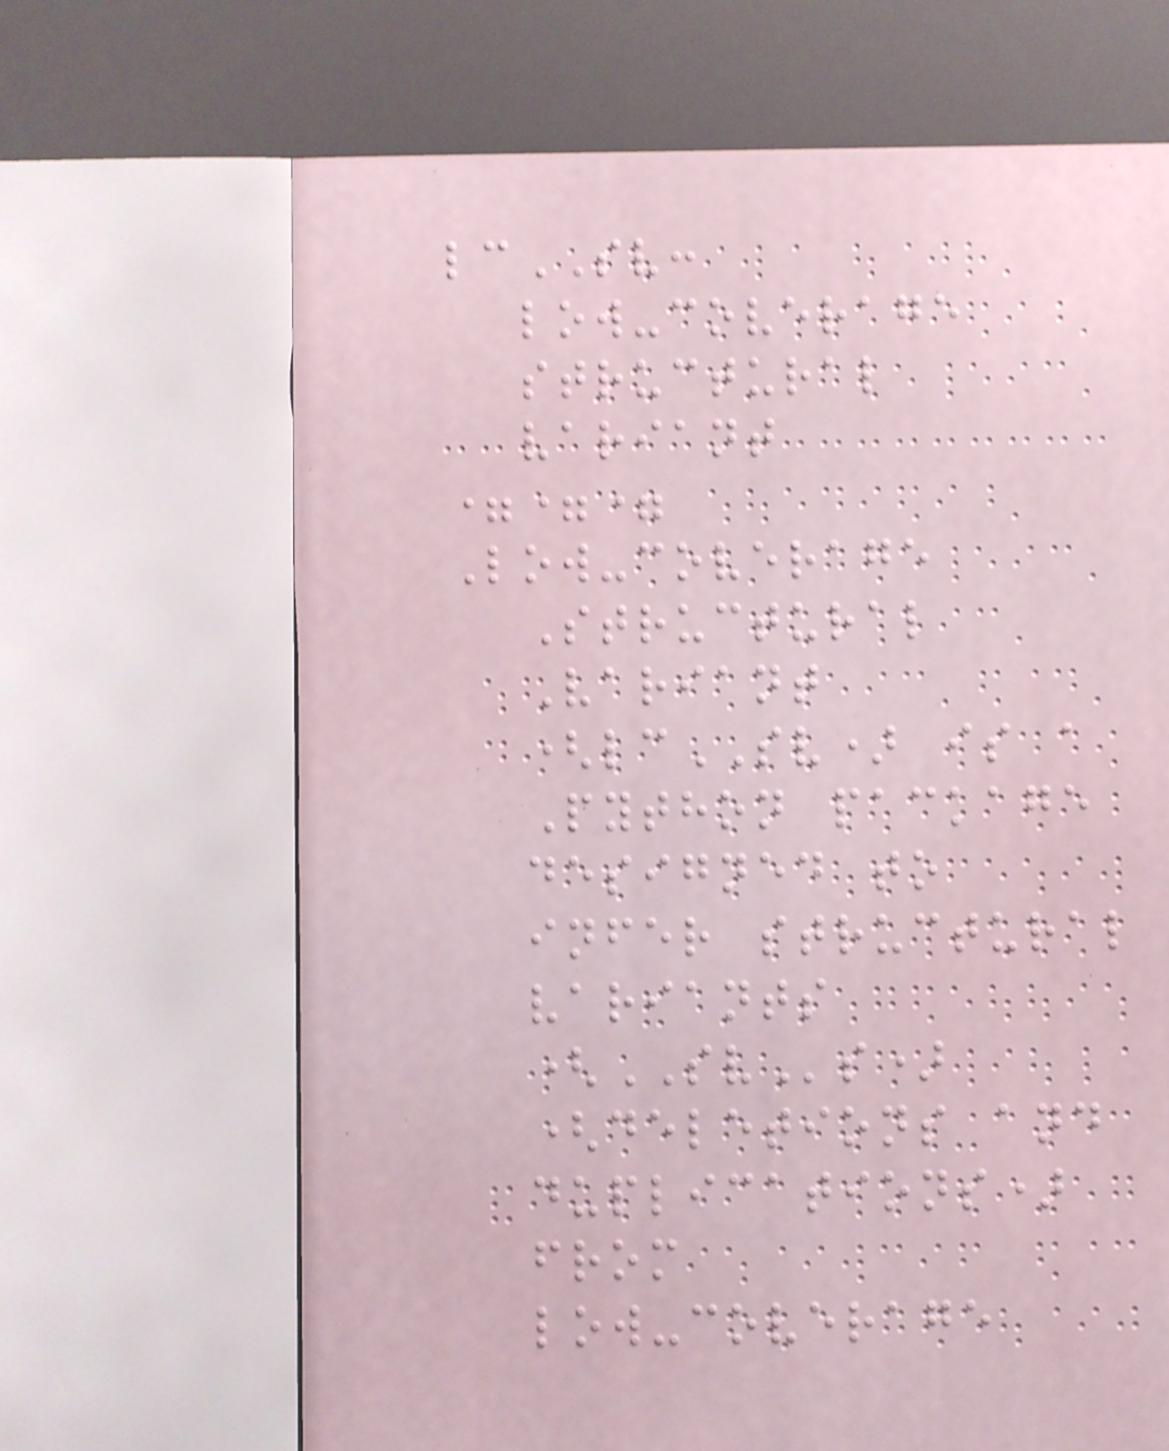lcSV:
low-coverage
structural
variant
===
Low-coverage
Structural
Variant
(lcSV) is a
Python package
designed to
infer structural
variants
(SVs)
(deletions and
duplications)
from
low-coverage
